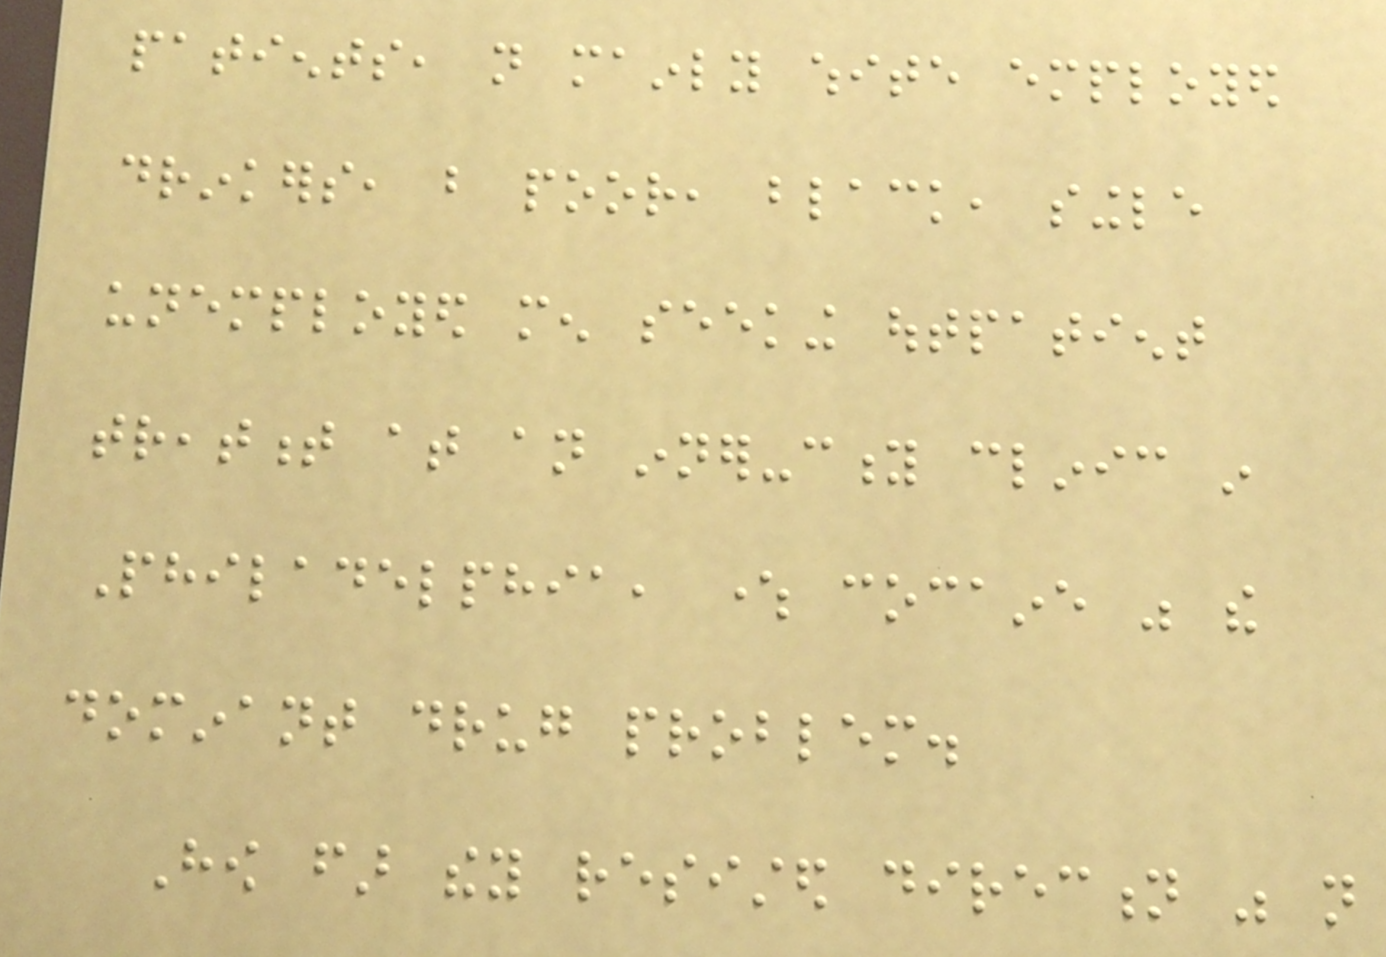patients, not mainly white employed
drinkers, but poor, black, single
unemployed men seeking outpatient
treatment at an inner-city clinic in
Philadelphia, where cocaine was the
dominant drug problem.
How far they resisted direction was not
